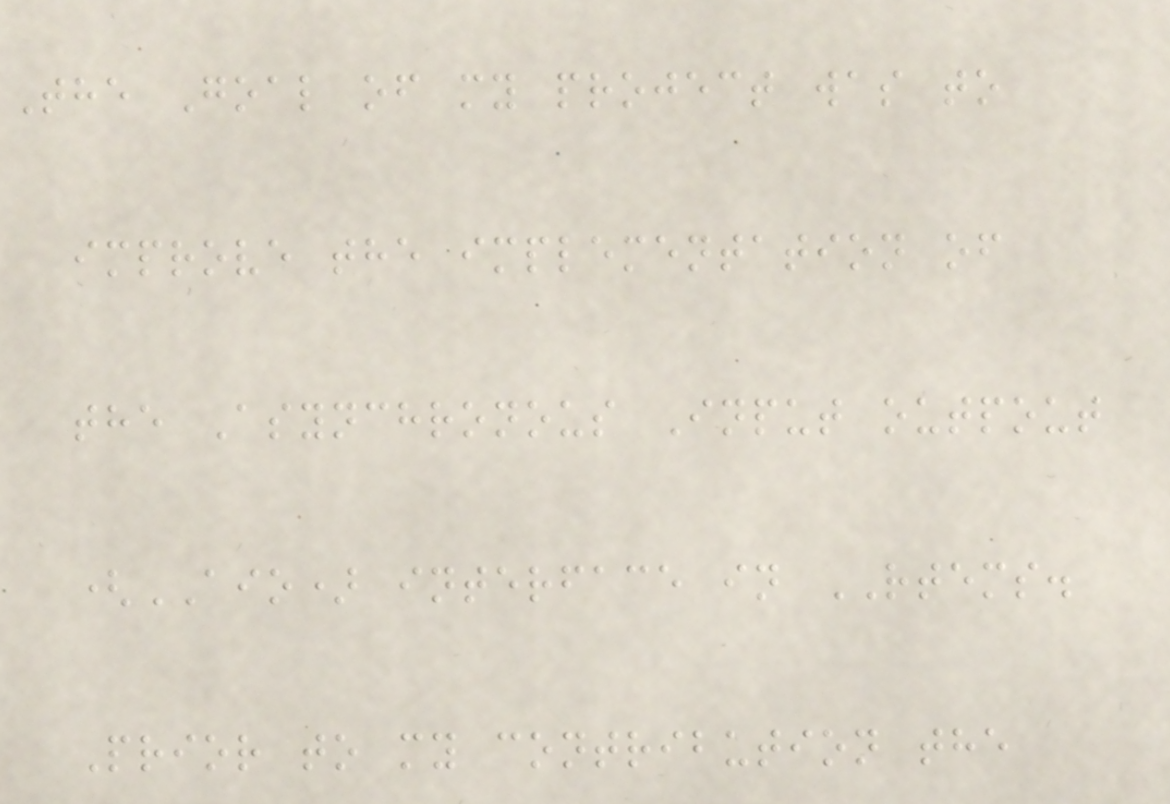The Goal of my project was to
improve the implementation of
the Asynchronous Input outpout
(AIO) interface in RTEMS.
Prior to my contribution the
